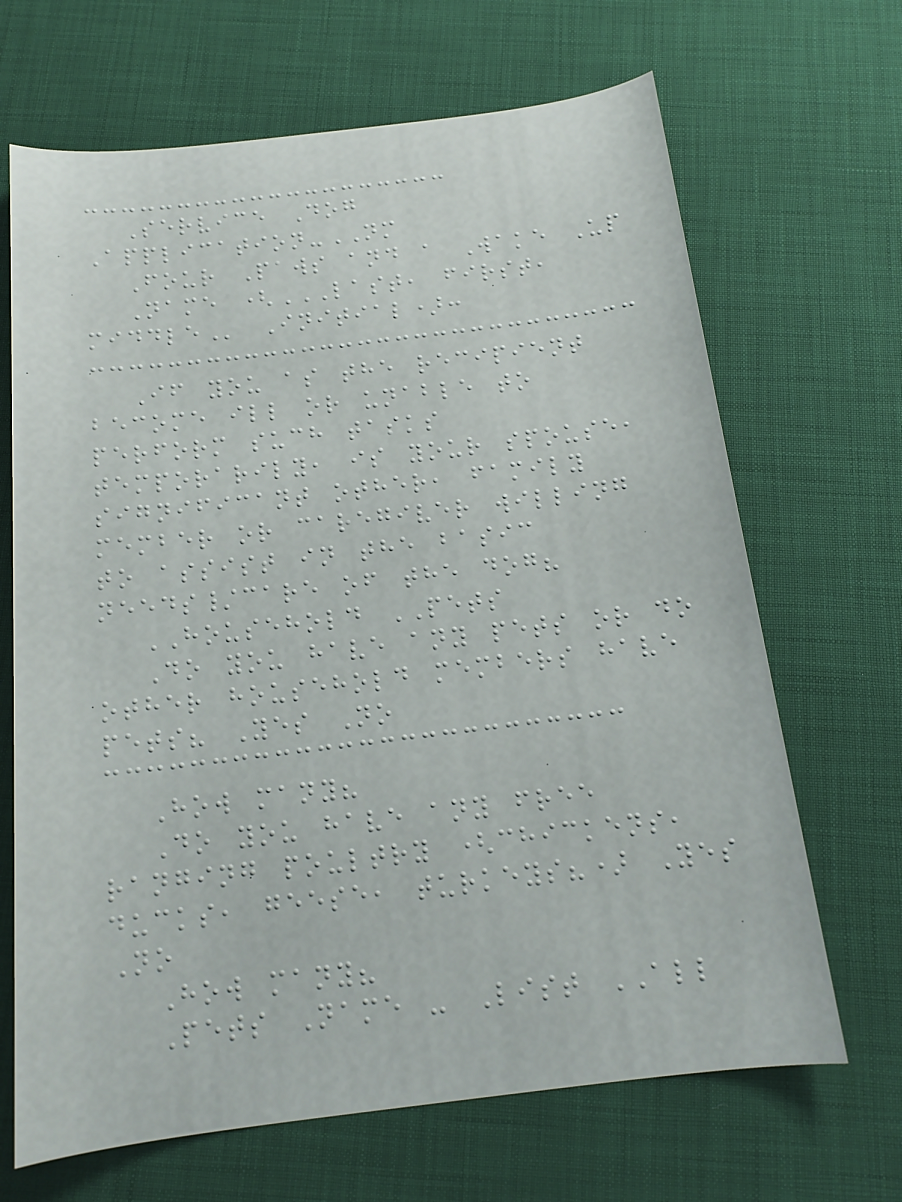Service Dog
Application-NM
Four Paws and a Wake Up
Name (LAST, FIRST,
MIDDLE Initial):
If you as the recipient
become ill or unable to
perform such tasks
temporarily, is your spouse,
significant other, family
member or caregiver willing
to assist in the basic
needs/care of the dog?
HOUSEHOLD PETS
Do you have any pets or do
other household members have
pets? Yes No
How many?
Do you have any free
ranging poultry (chickens,
ducks, geese, turkeys?) Yes
No
How many?
Pets Name - List ALL
